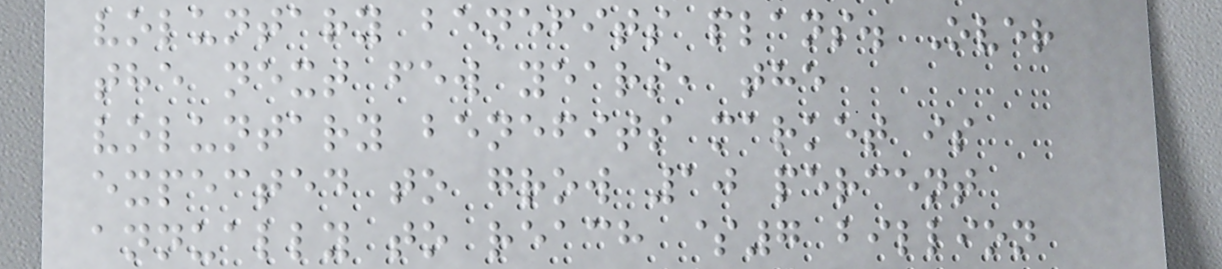voluntary benefits plans. Over
the next few years, the
voluntary benefits market is
expected to grow 10 percent
annually to reach $7 billion
